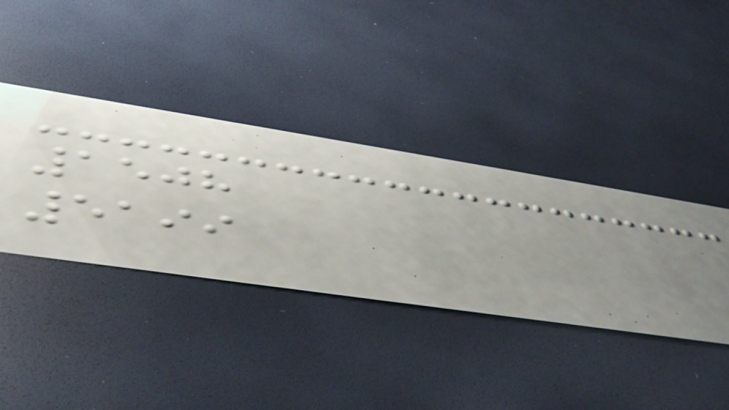1508
5199
